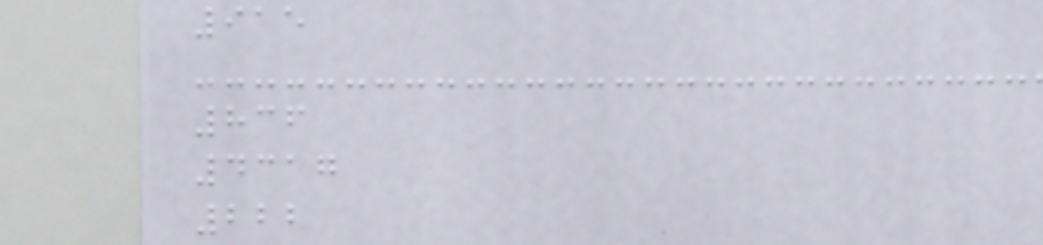915
836
4317
222
